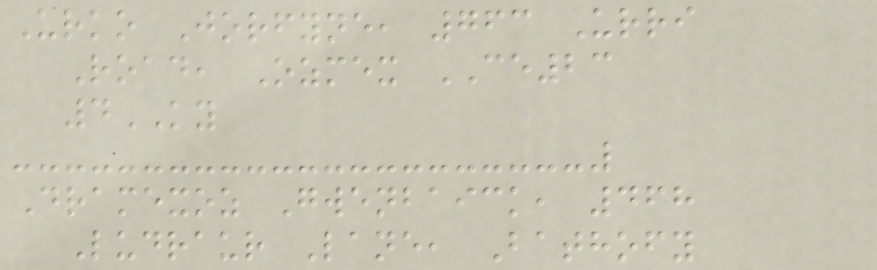Urko Jorfyne, 763 Urri
Road, Ozmex CE23
4KY
Dramexoz Gwenbaick, 468
Ludraur Lane, Bathofy
